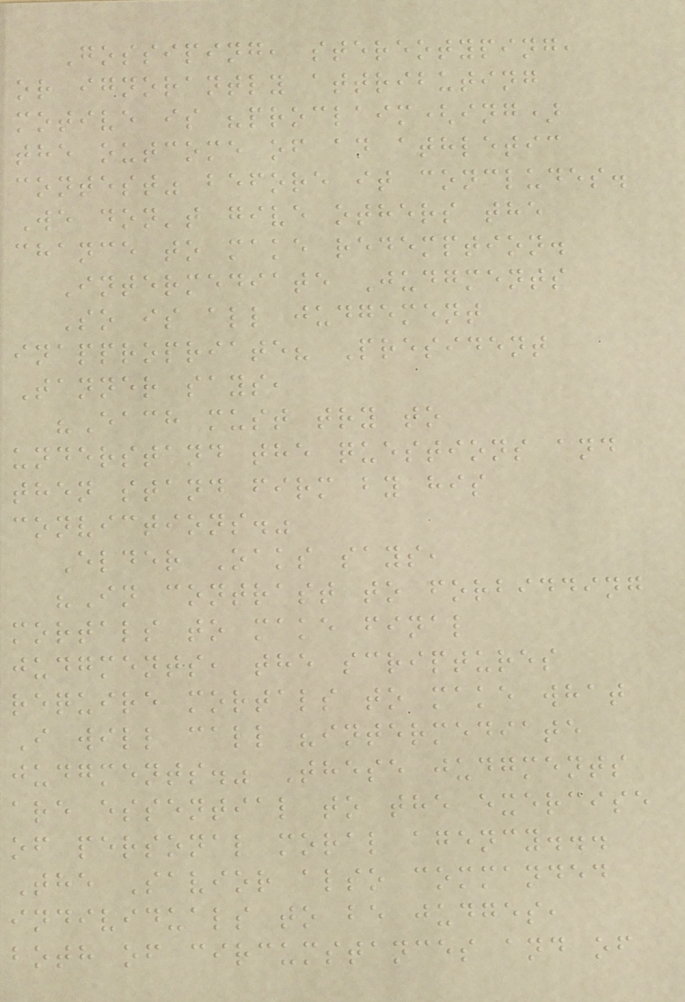Gossiping, stereotyping,
or ignorantly attributing
motive is "proclaim(ing)
the outcome of an athletic
contest" before it concludes.
We don't give others the
chance to make redemption.
Intermediate Judgments
So is all judgement
inappropriate? President
Tanner says,
"Each must try to
understand the questions and
then stand firm by his
convictions."
Elder Oaks says,
"In contrast to forbidding
mortals to make final
judgments, the scriptures
require mortals to make what
I will call "intermediate
judgments." These judgments
are essential to the exercise
of personal moral agency...
The Savior also commanded
individuals to be judges,
both of circumstances and of
